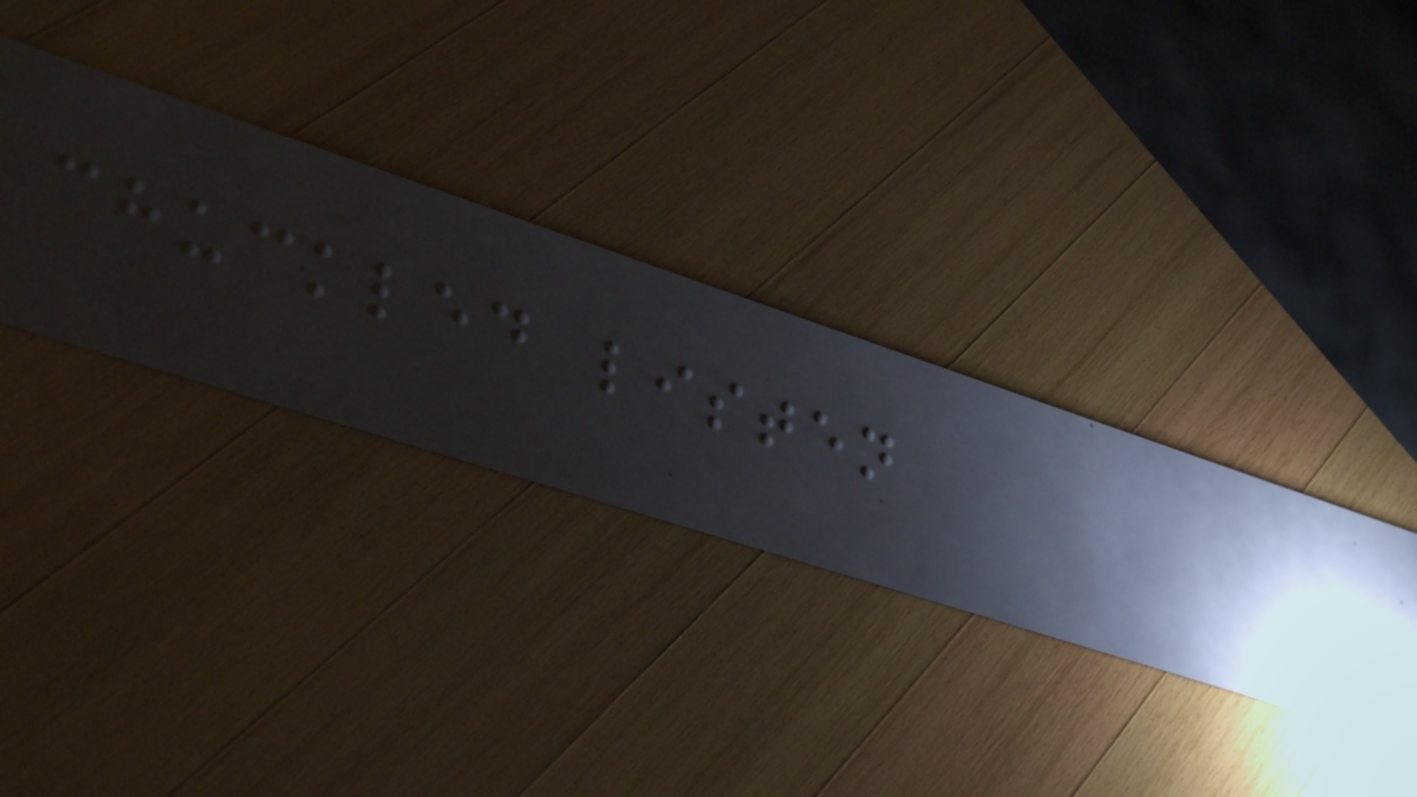chuckled listen
